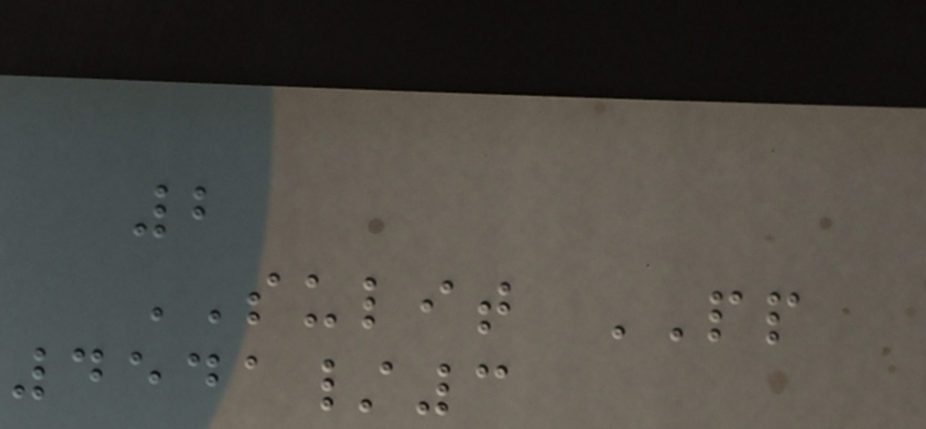2
SULIT PP
4541/3
